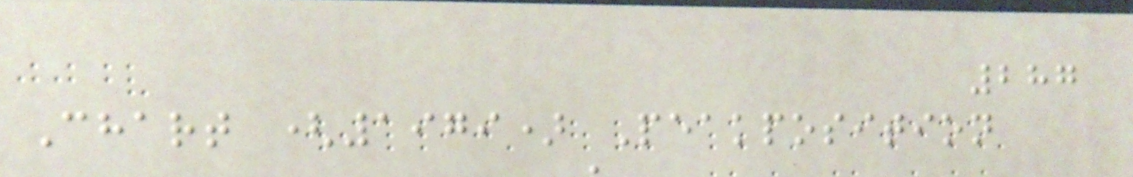287
Chart (1979) Peakposition
